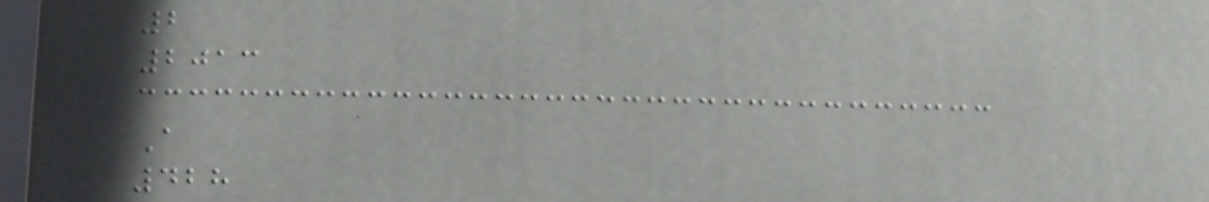2
2013
A
428
